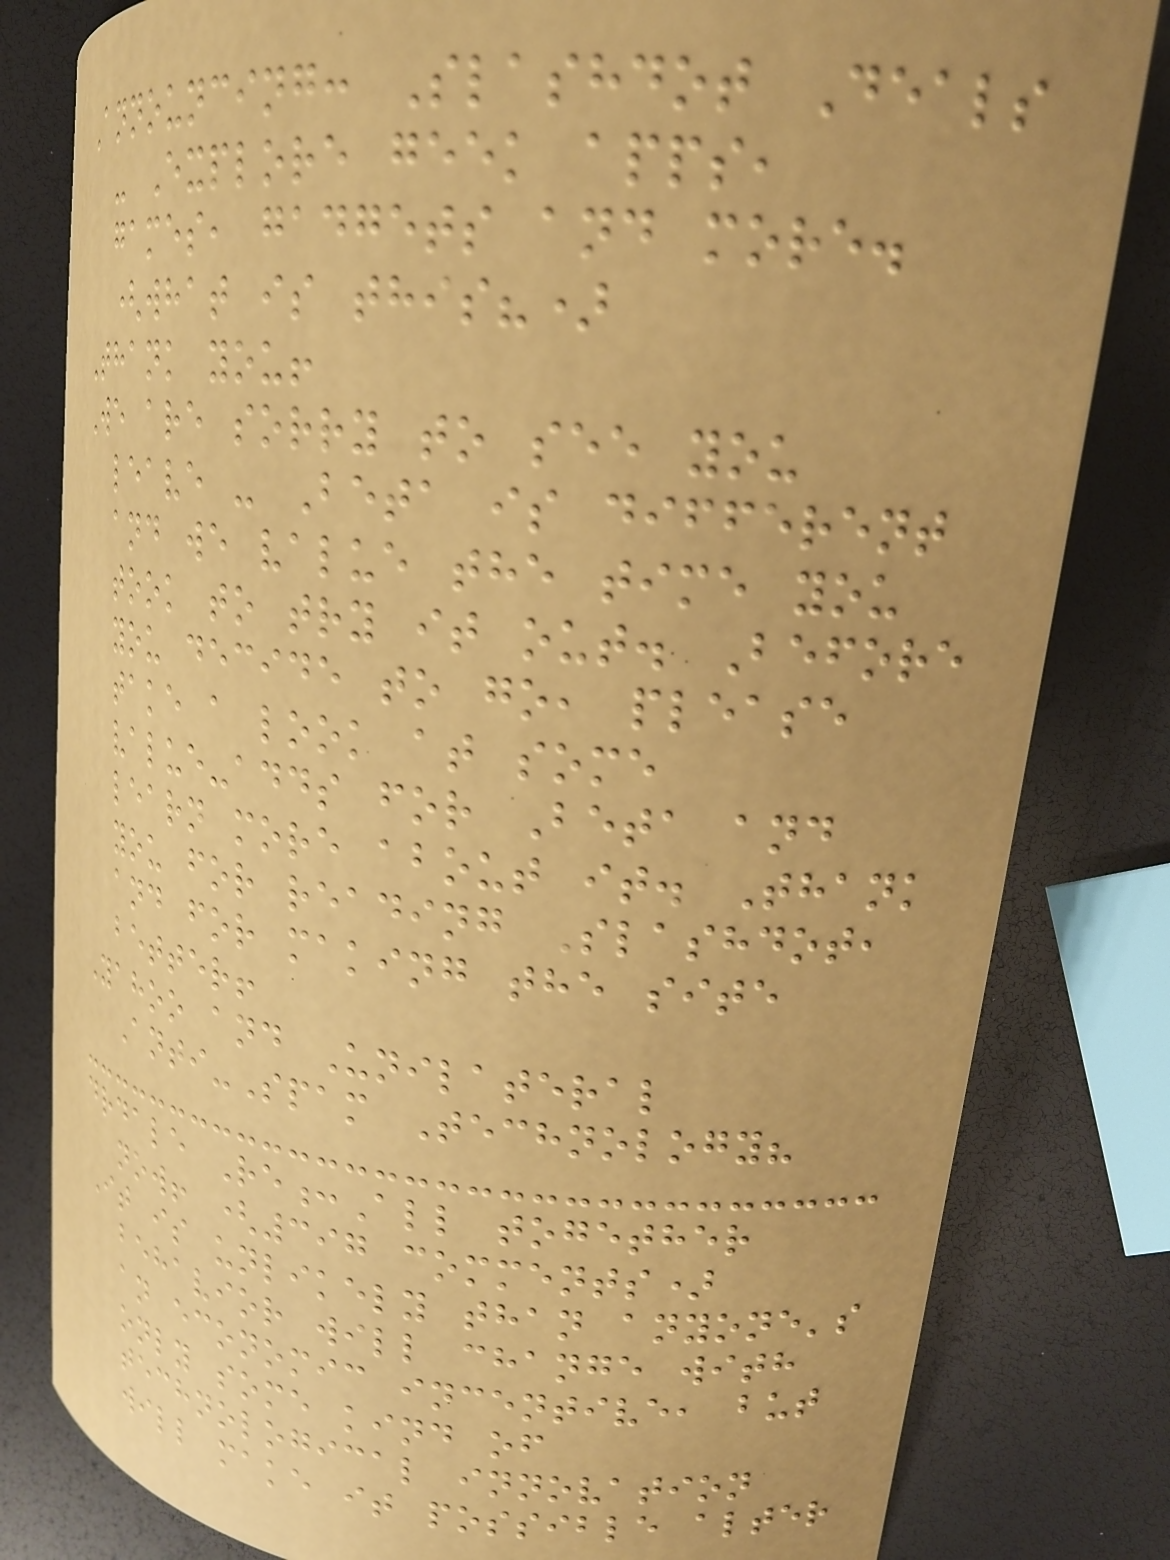Announcing: Slashdot Deals
- Explore geek apps,
games, gadgets and more.
(what is this?)
Thank you!
We are sorry to see you
leave - Beta is different
and we value the time you
took to try it out. Before
you decide to go, please
take a look at some
value-adds for Beta and
learn more about it. Thank
you for reading Slashdot,
and for making the site
better!
Yahoo and Unilateral
Anti-Spam Technology?
drdale Re:All together
now! (397 comments)
It is unlikely than anyone's
behavior will change with
an economic incentive, but
only some kind of
technological innovation
will make it possible alter
